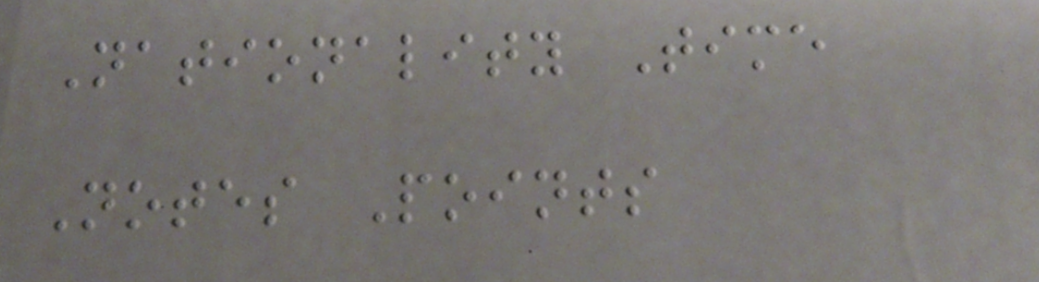Nationality Time
Notes Points
